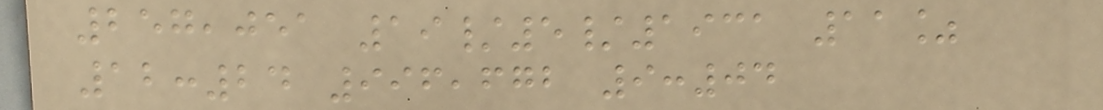257,051 19/5/1931 11%
12:24 996,672 9:04
